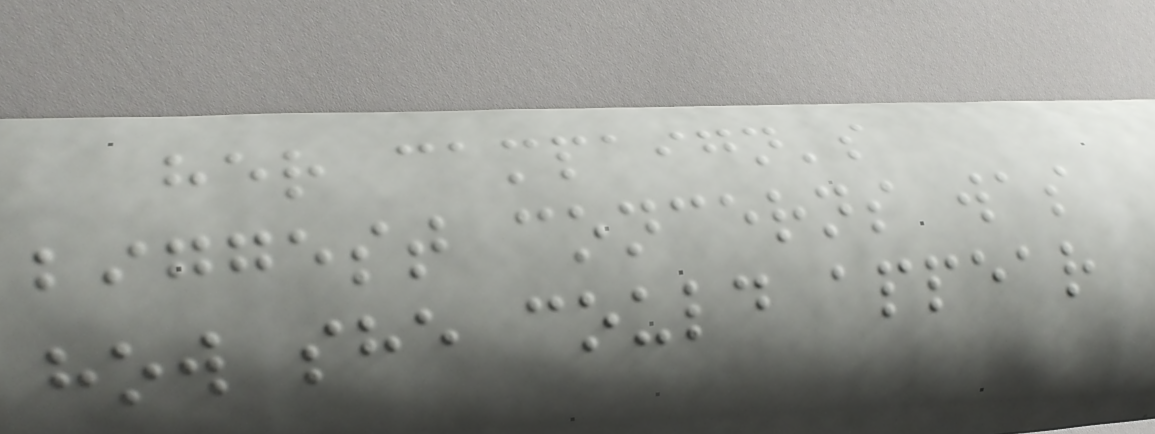her campaign's
biggest concerns was
how she could appear
